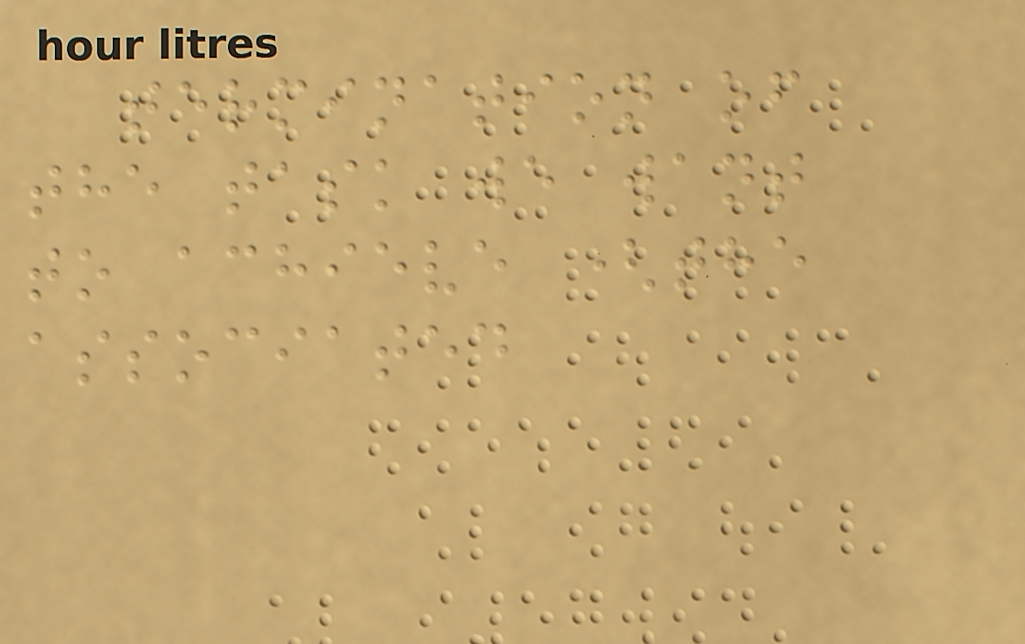termination of
the task we want
to achieve (the
associated
